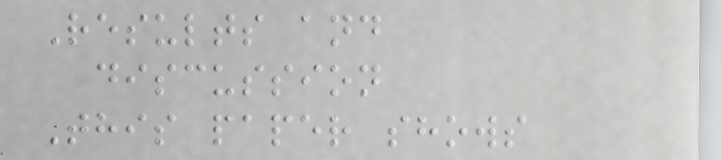Results and
discussion
This paper shows
